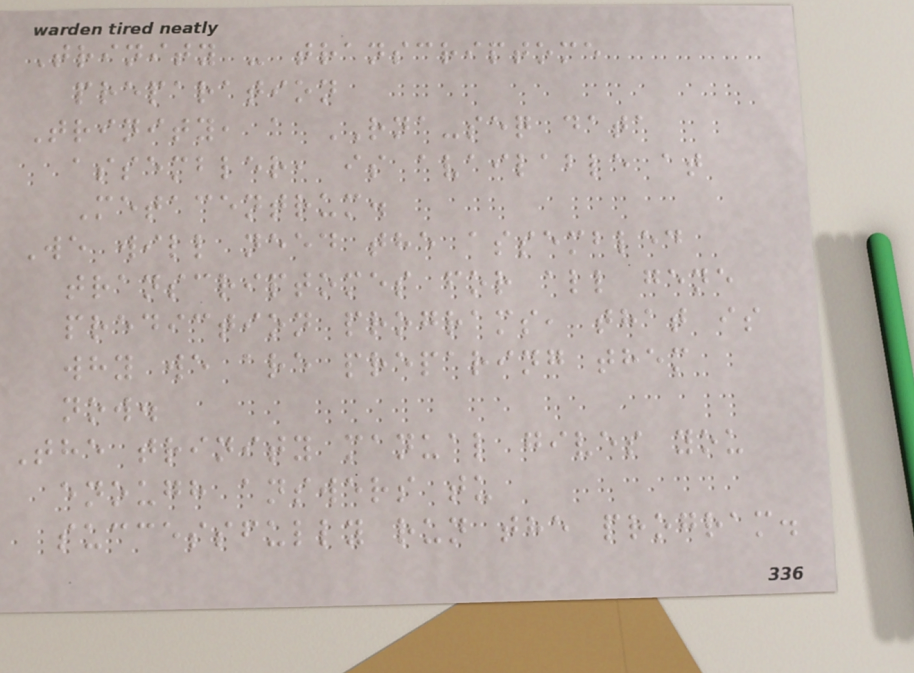Trinity - transcriptome
preparation
Trinity, a RNA-seq data
assembler, is available at
Metacentrum.
We will need the assembled
transcriptomes for all gene
prediction programs, that is
why we are preparing them
now.
The trinity manual gives you
enough answers tu
successfully run the program.
